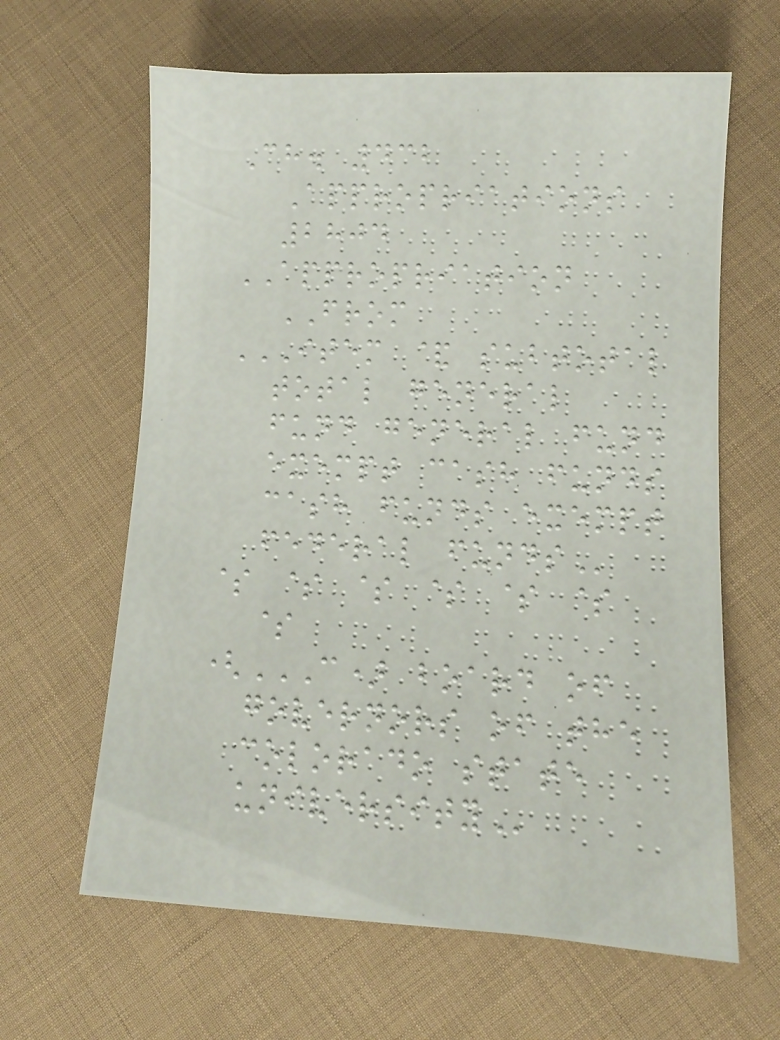Ch. 432
Appropriations
2804
APPROPRIATION
FROM
ITEM & SUBTOTAL
TOTAL GENERAL
FUND GENERAL FUND
EXEMPT CASH FUNDS
CASH FUNDS EXEMPT
FEDERAL FUNDS
$ $ $ $ $ $
$
(C) BOARD OF
GOVERNORS OF THE
COLORADO STATE
UNIVERSITY
